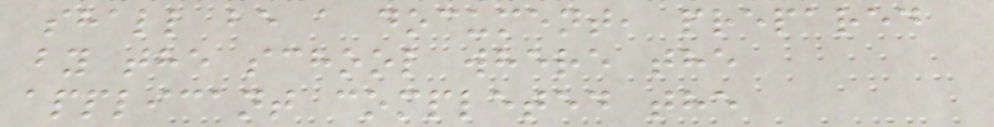shall be a document, prepared
by the school where the
applicant completed the
